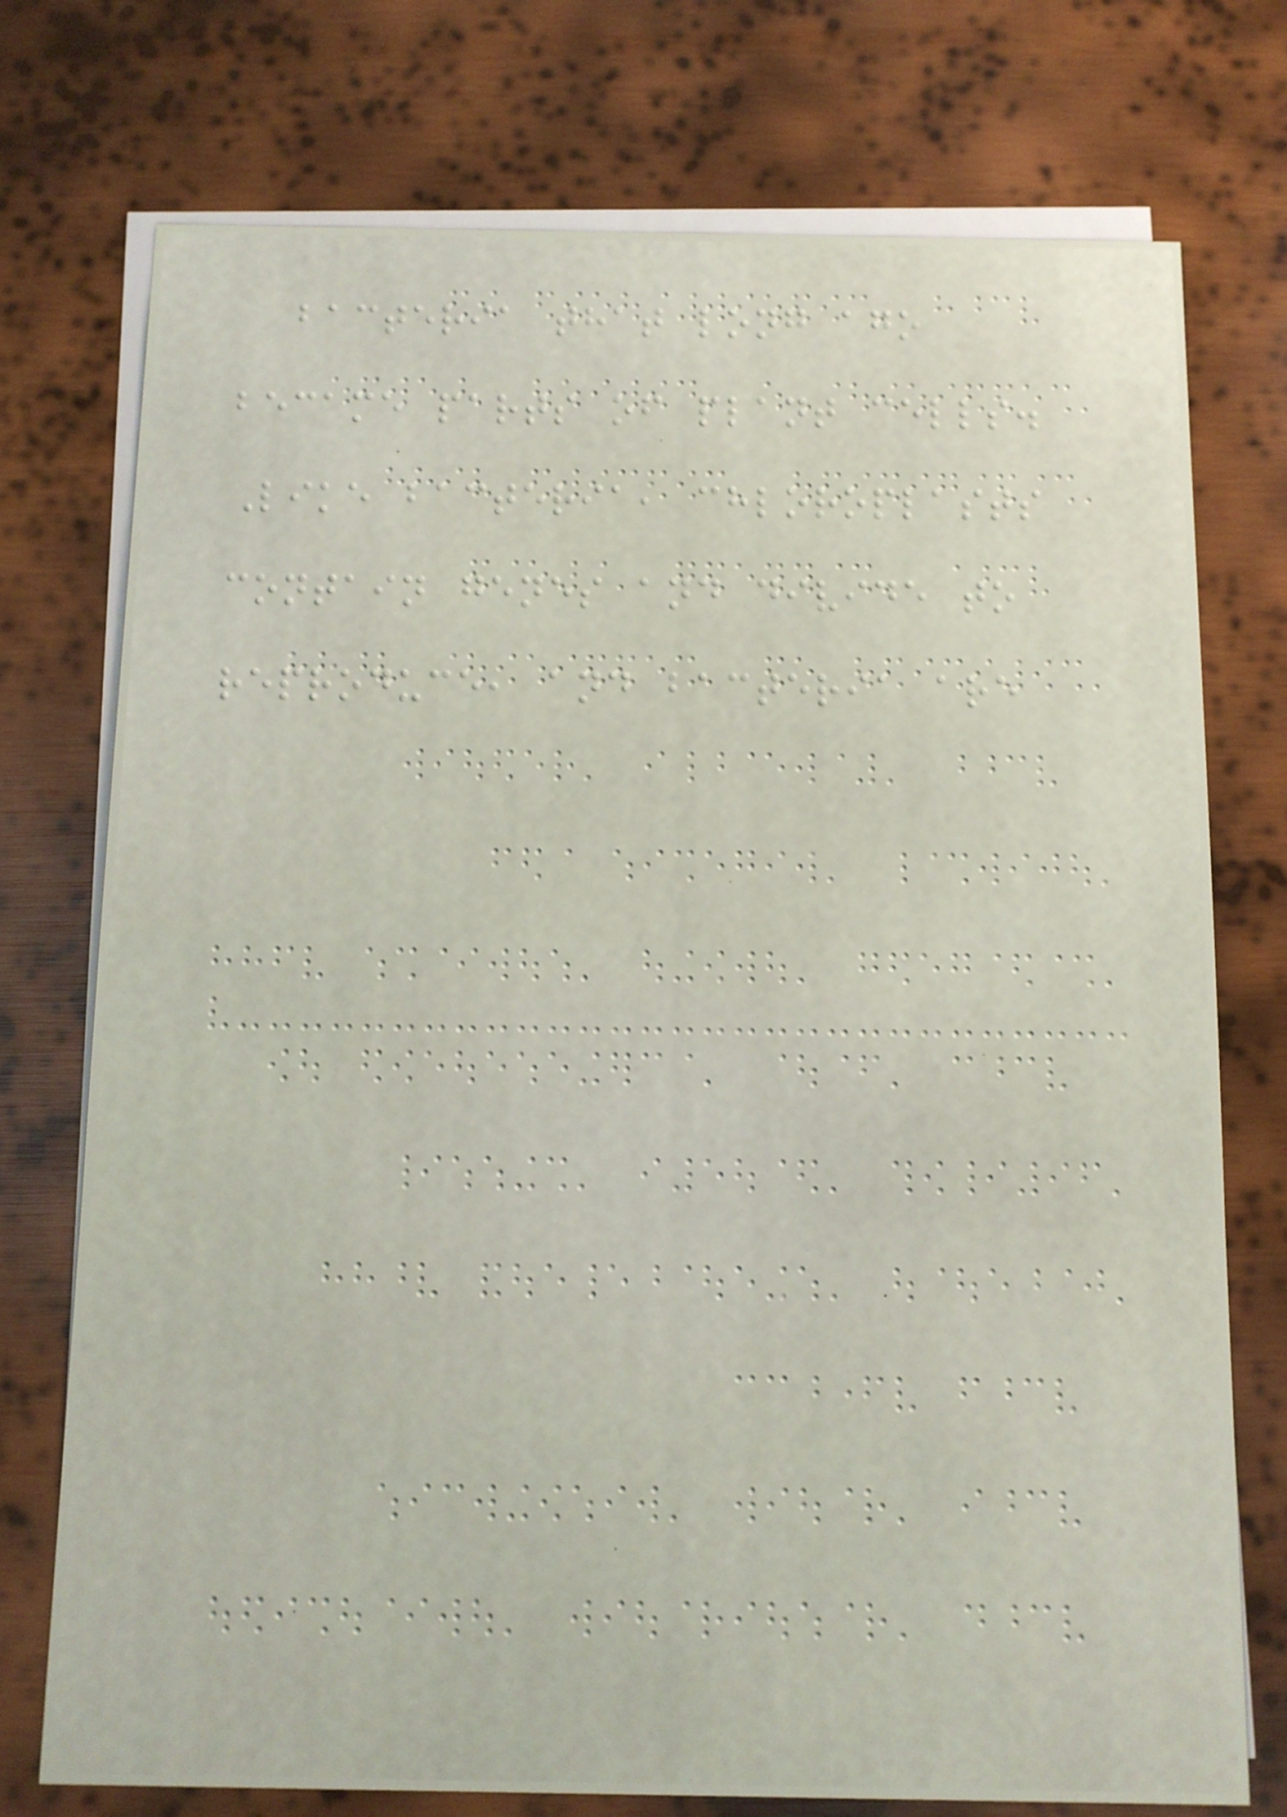bacteria that long ago
became parts of plant cells.
Like bacteria, chloroplasts
contain genes and divide to
reproduce, and bacteria are
